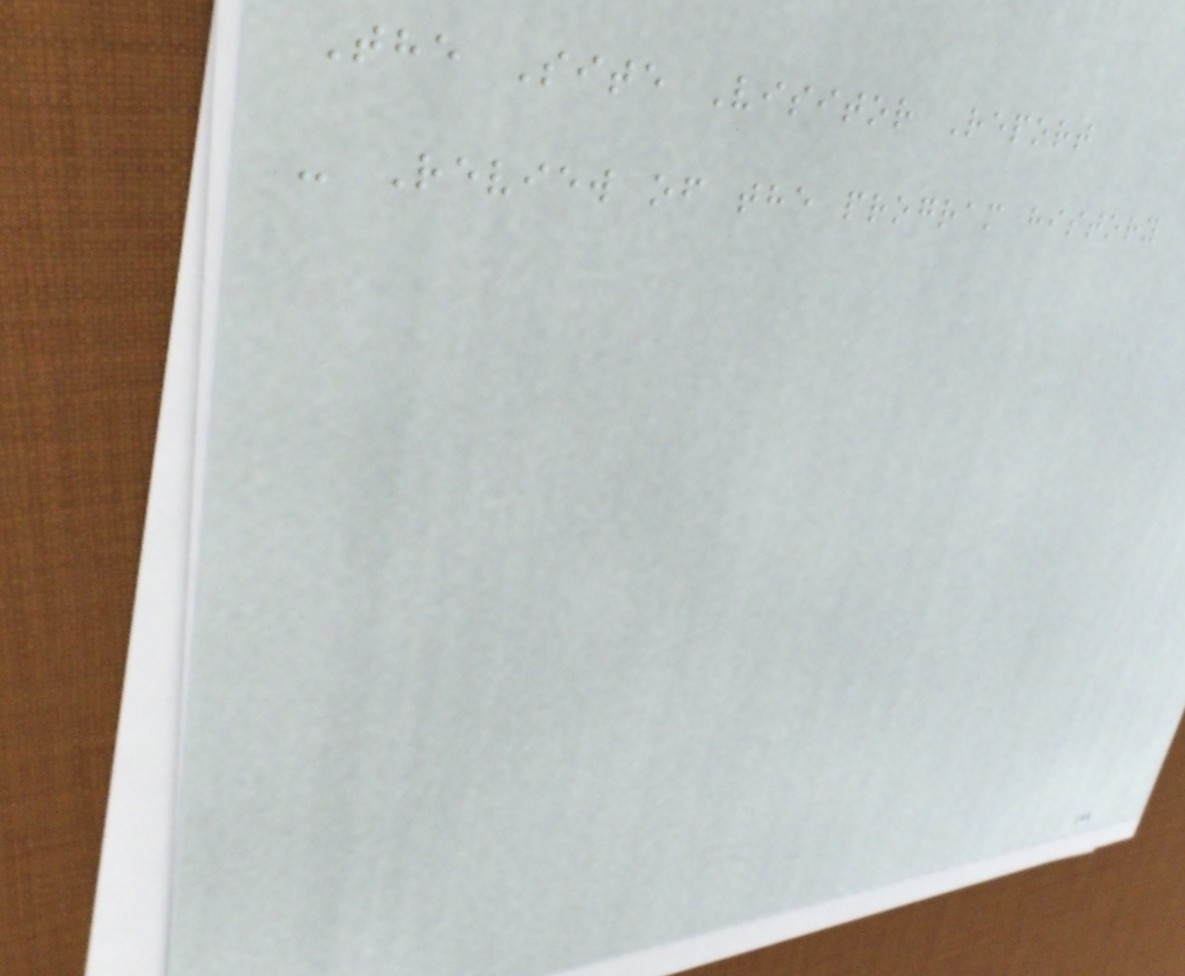The Site Visitor Report
- Review of the program history
